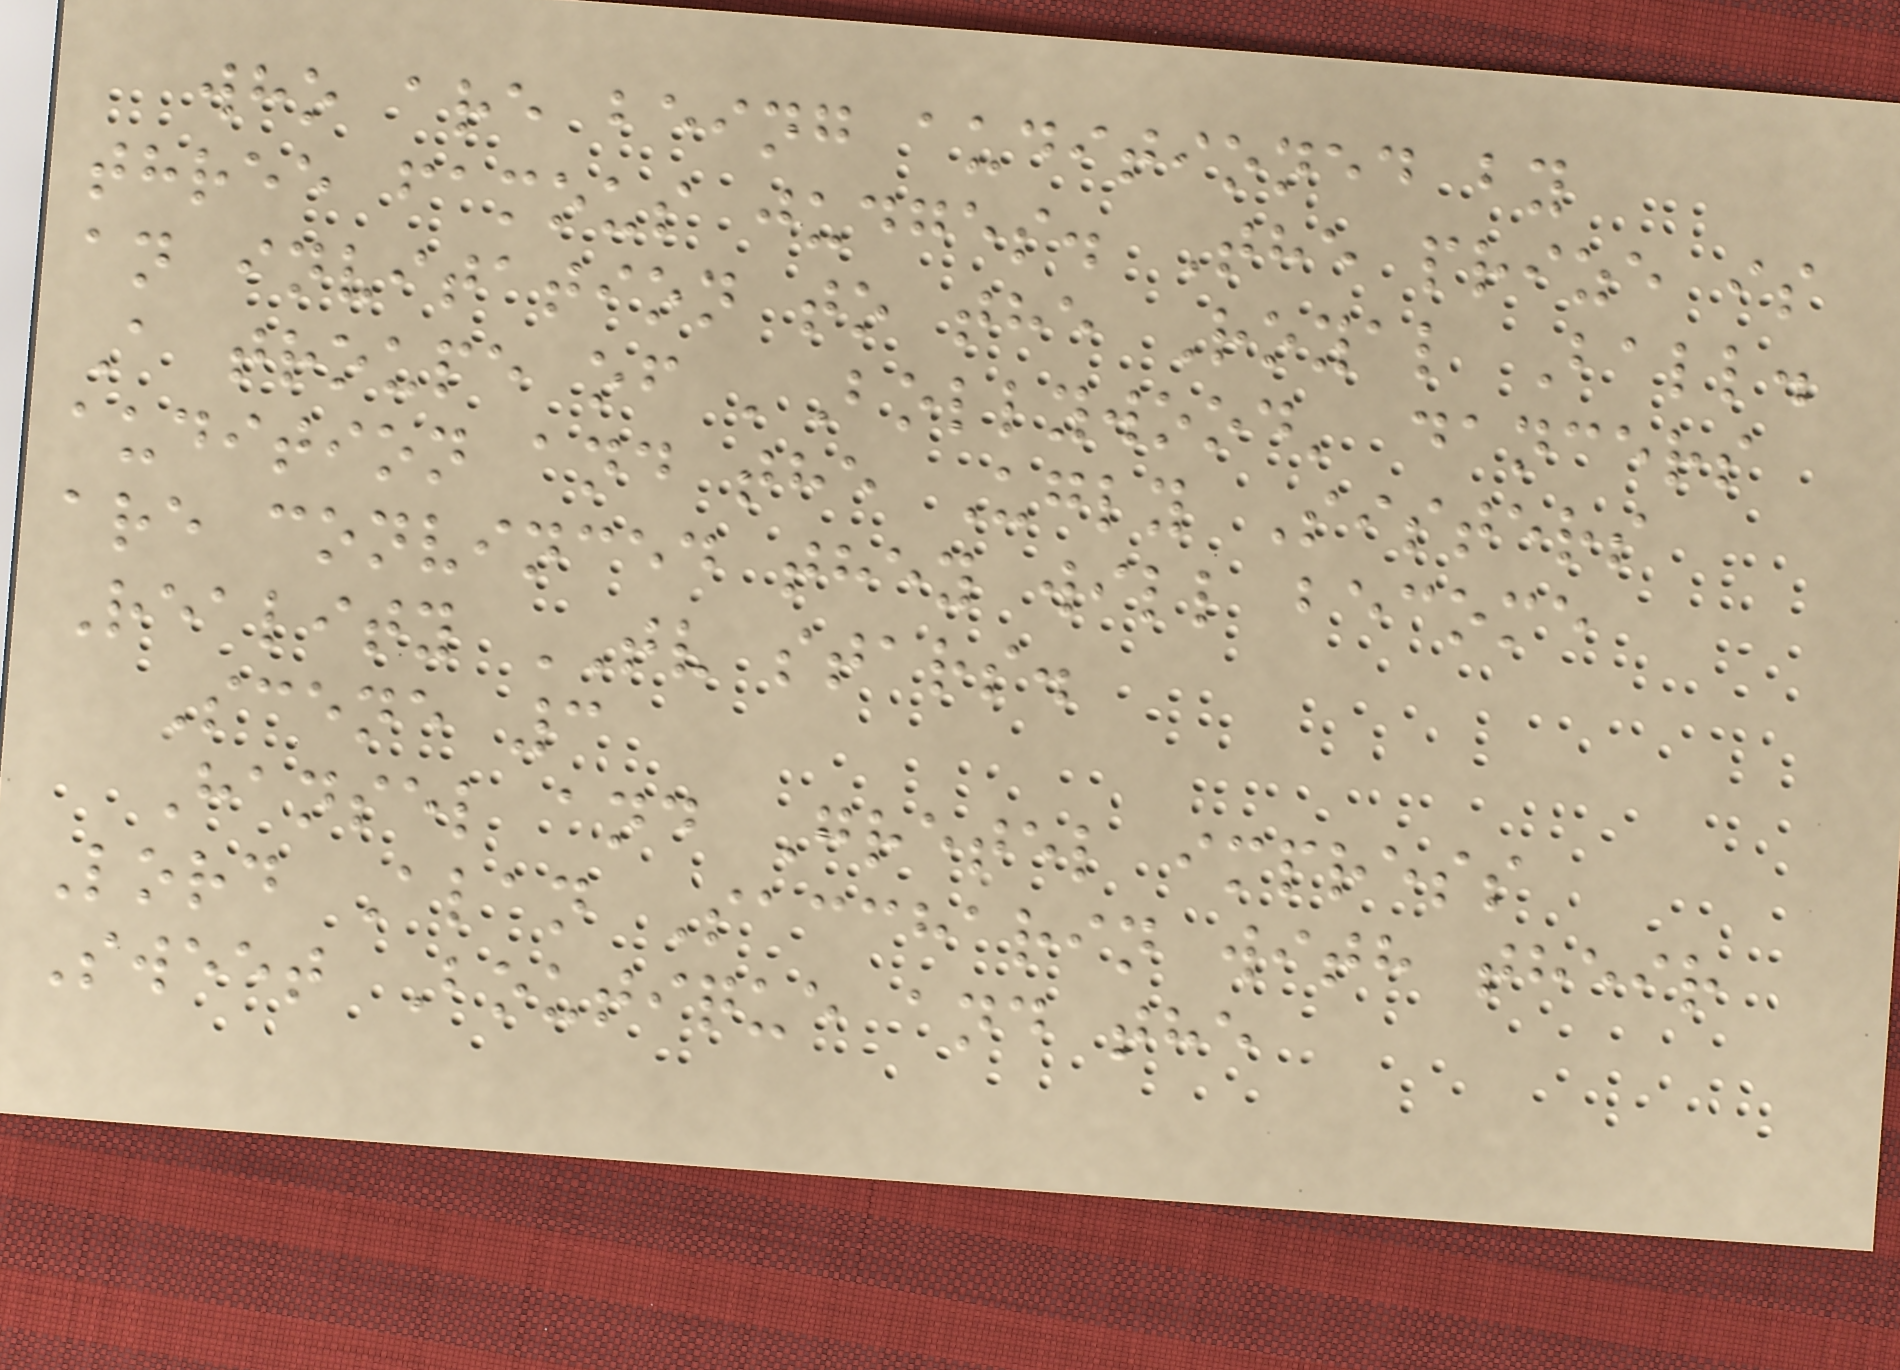who are being auditioned by
three famous judges. The prize is
an invitation to the Royal Ball.
A troupe of 'Bollywood' dancers
audition and the Ugly Sisters
are convinced they will become
Reality TV stars.
Scene 3
Hansel and Gretel impress
Lord Alan Saccharin with their
Sweet Boutique and the
